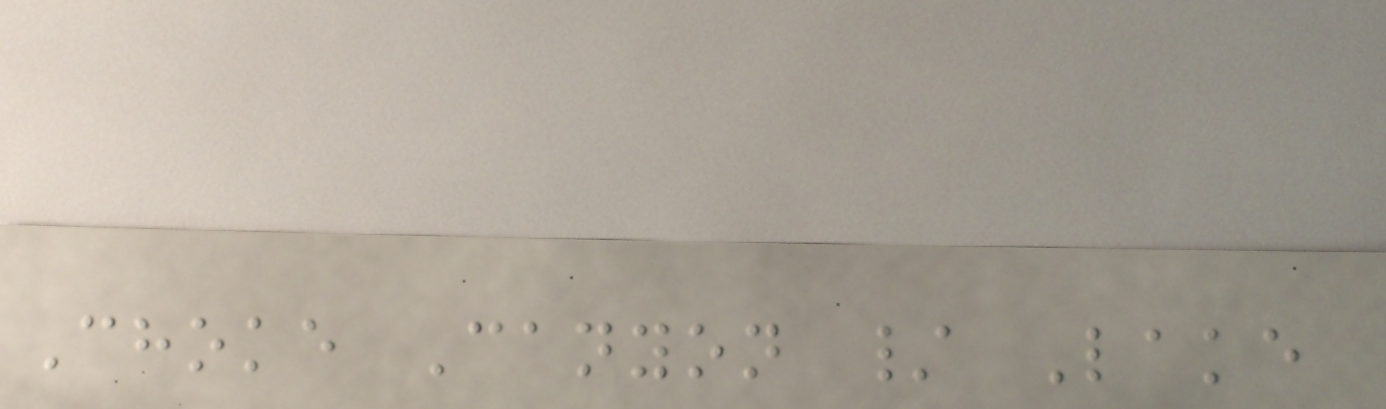Choke Canyon / Lake
